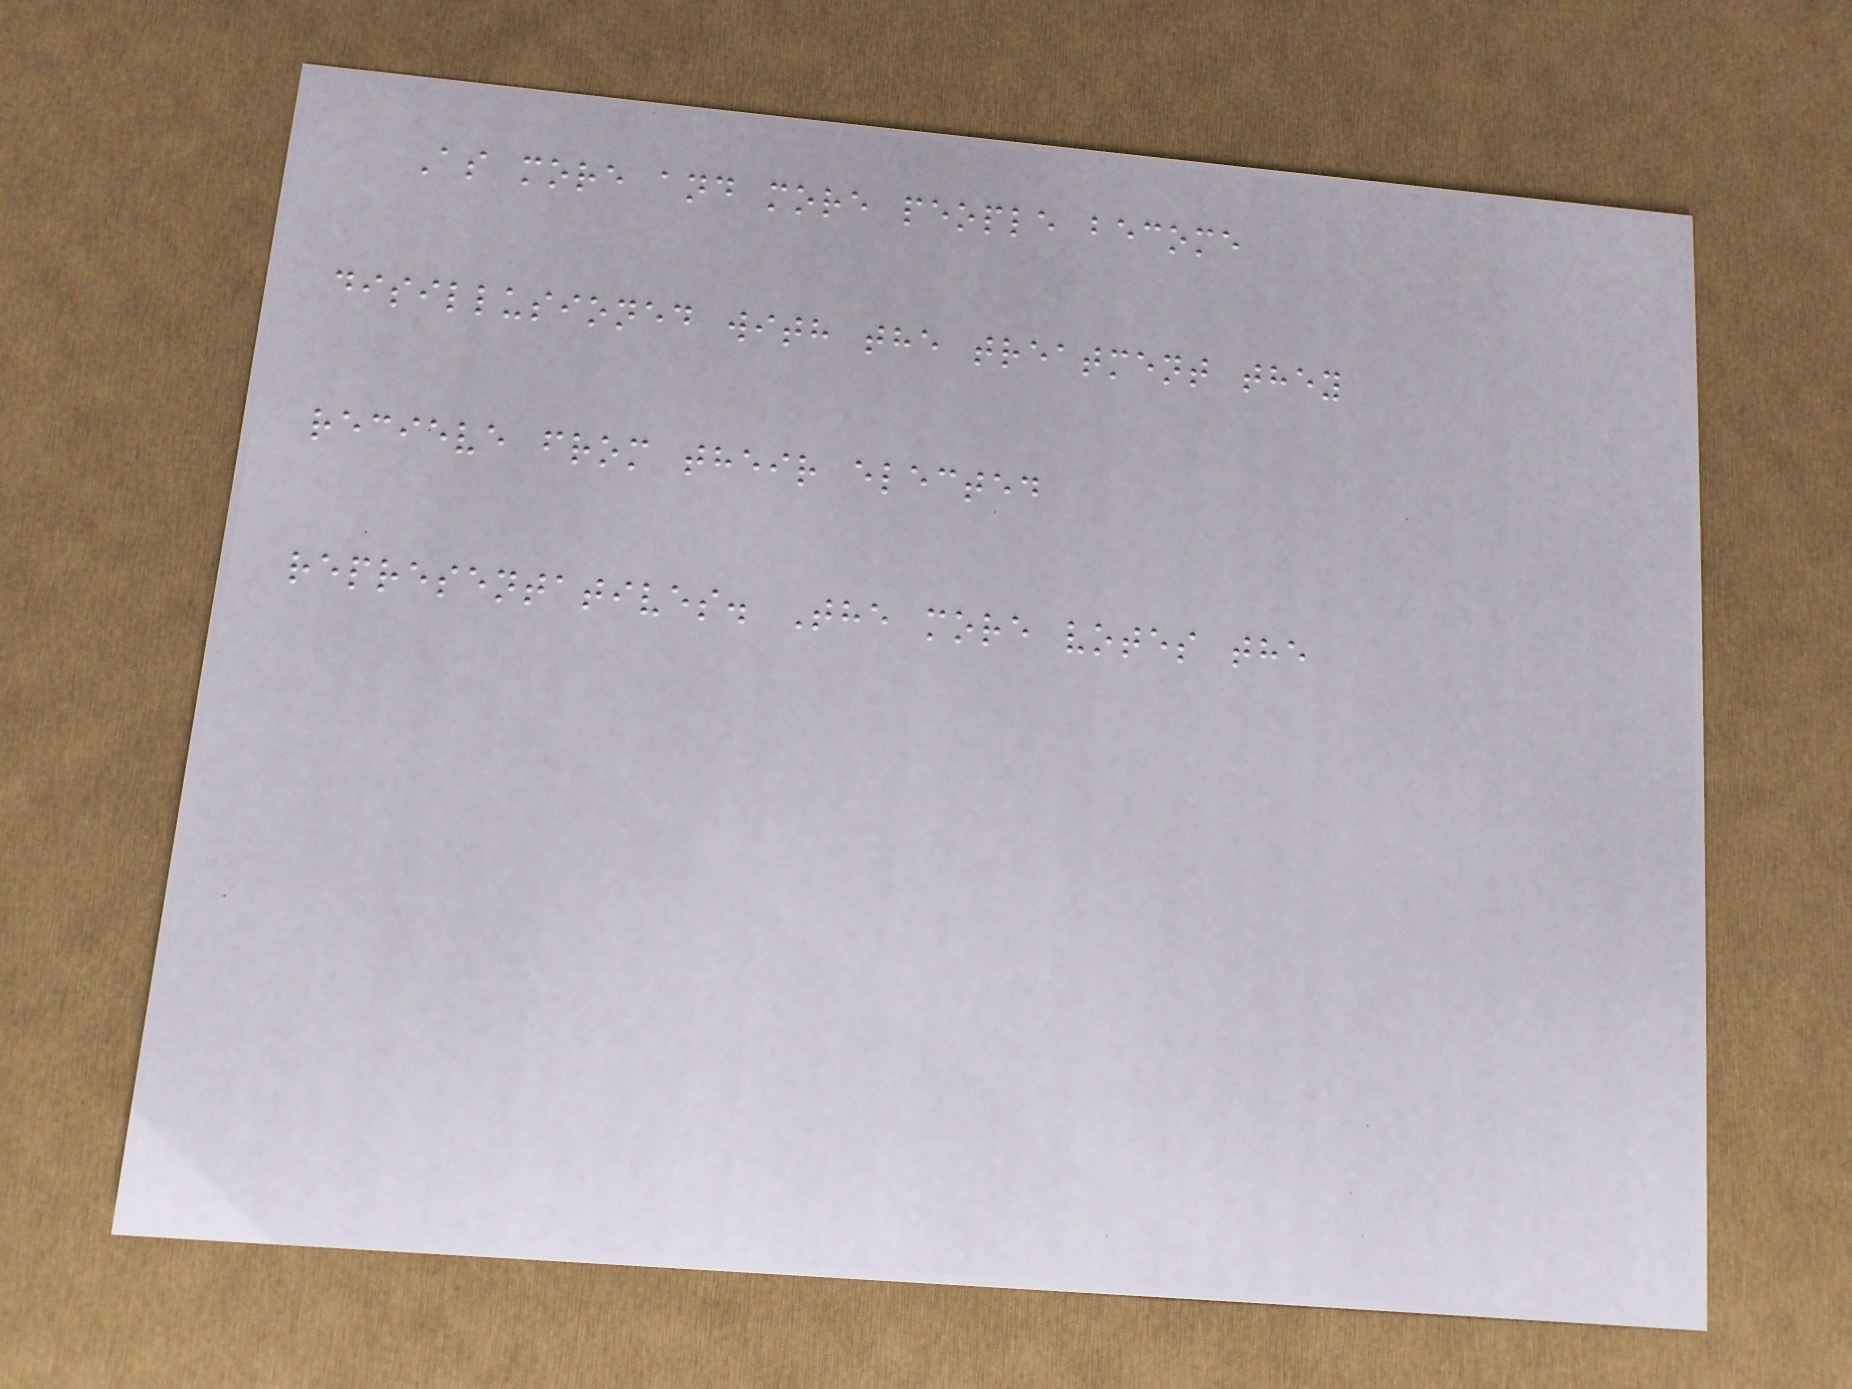As more and more people become
disillusioned with the treatment they
recieve from their elected
representatives. The more votes the
